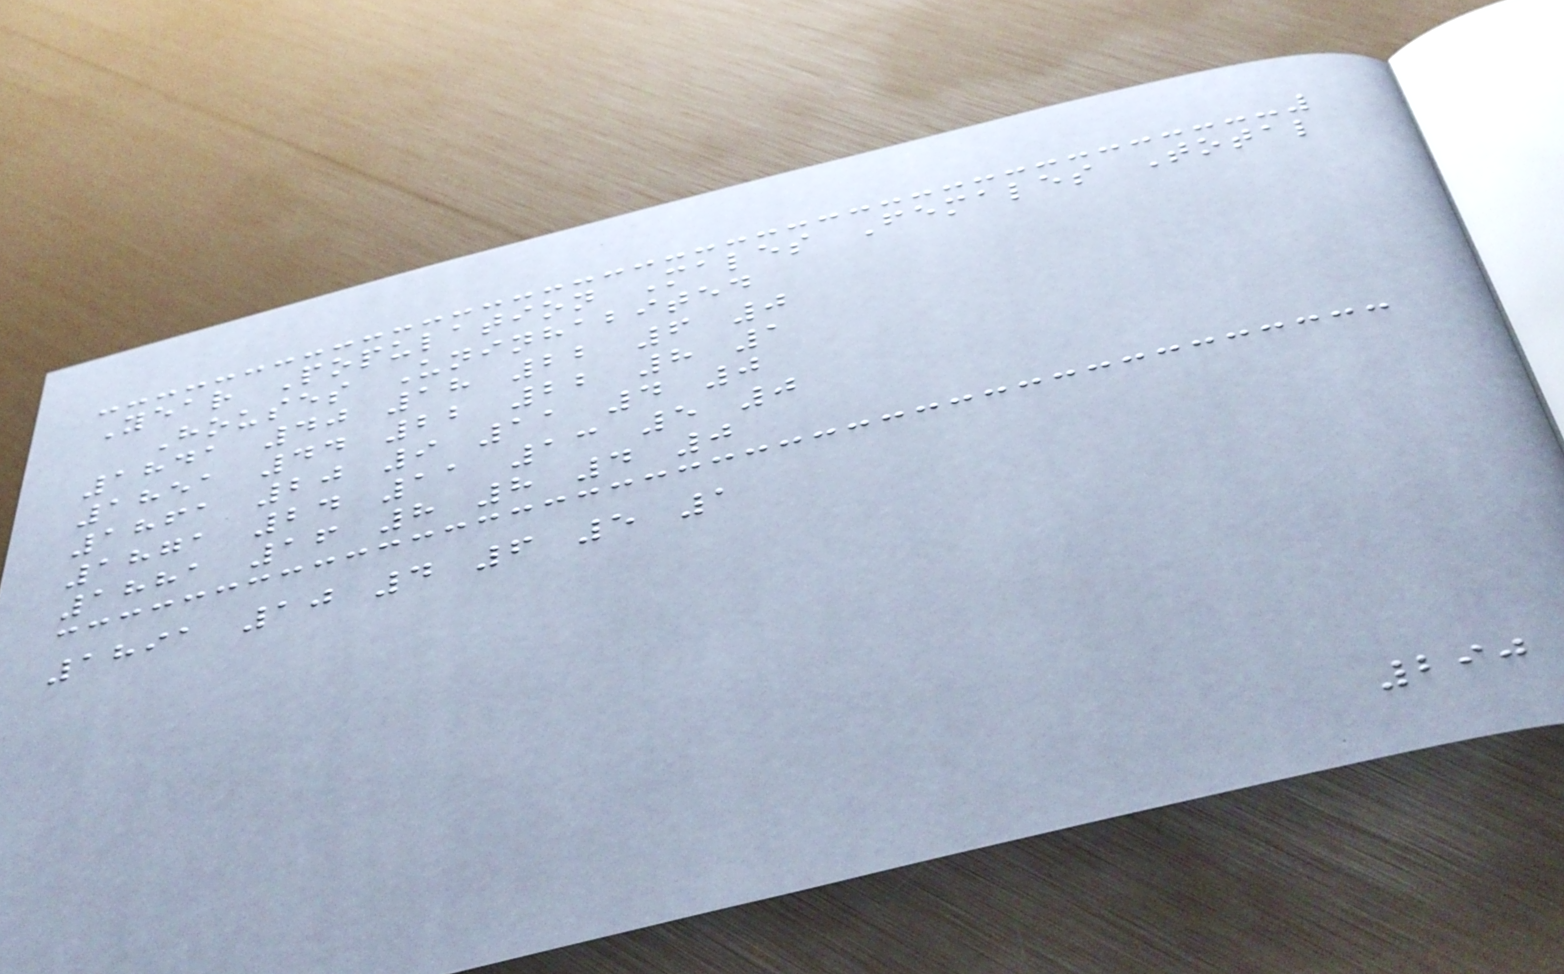Year Population Males Females Total
Houses Uninhabited
1841 40 18 22 6 0
1851 44 22 22 8 1
1861 20 9 11 4 0
1871 24 11 13 5 0
1881 16 8 8 4 0
1891 10 4 6 5 1
290
